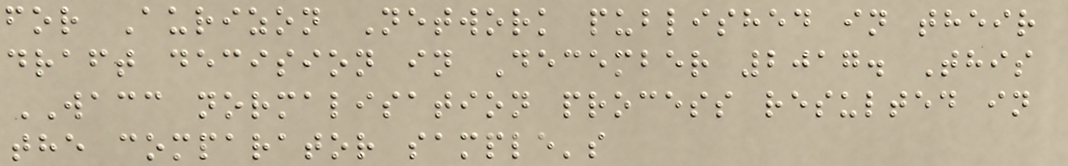for Aurizon Network published in their
draft decision in December 2017. This
WACC normalisation process resulted in
the comparator sample's
